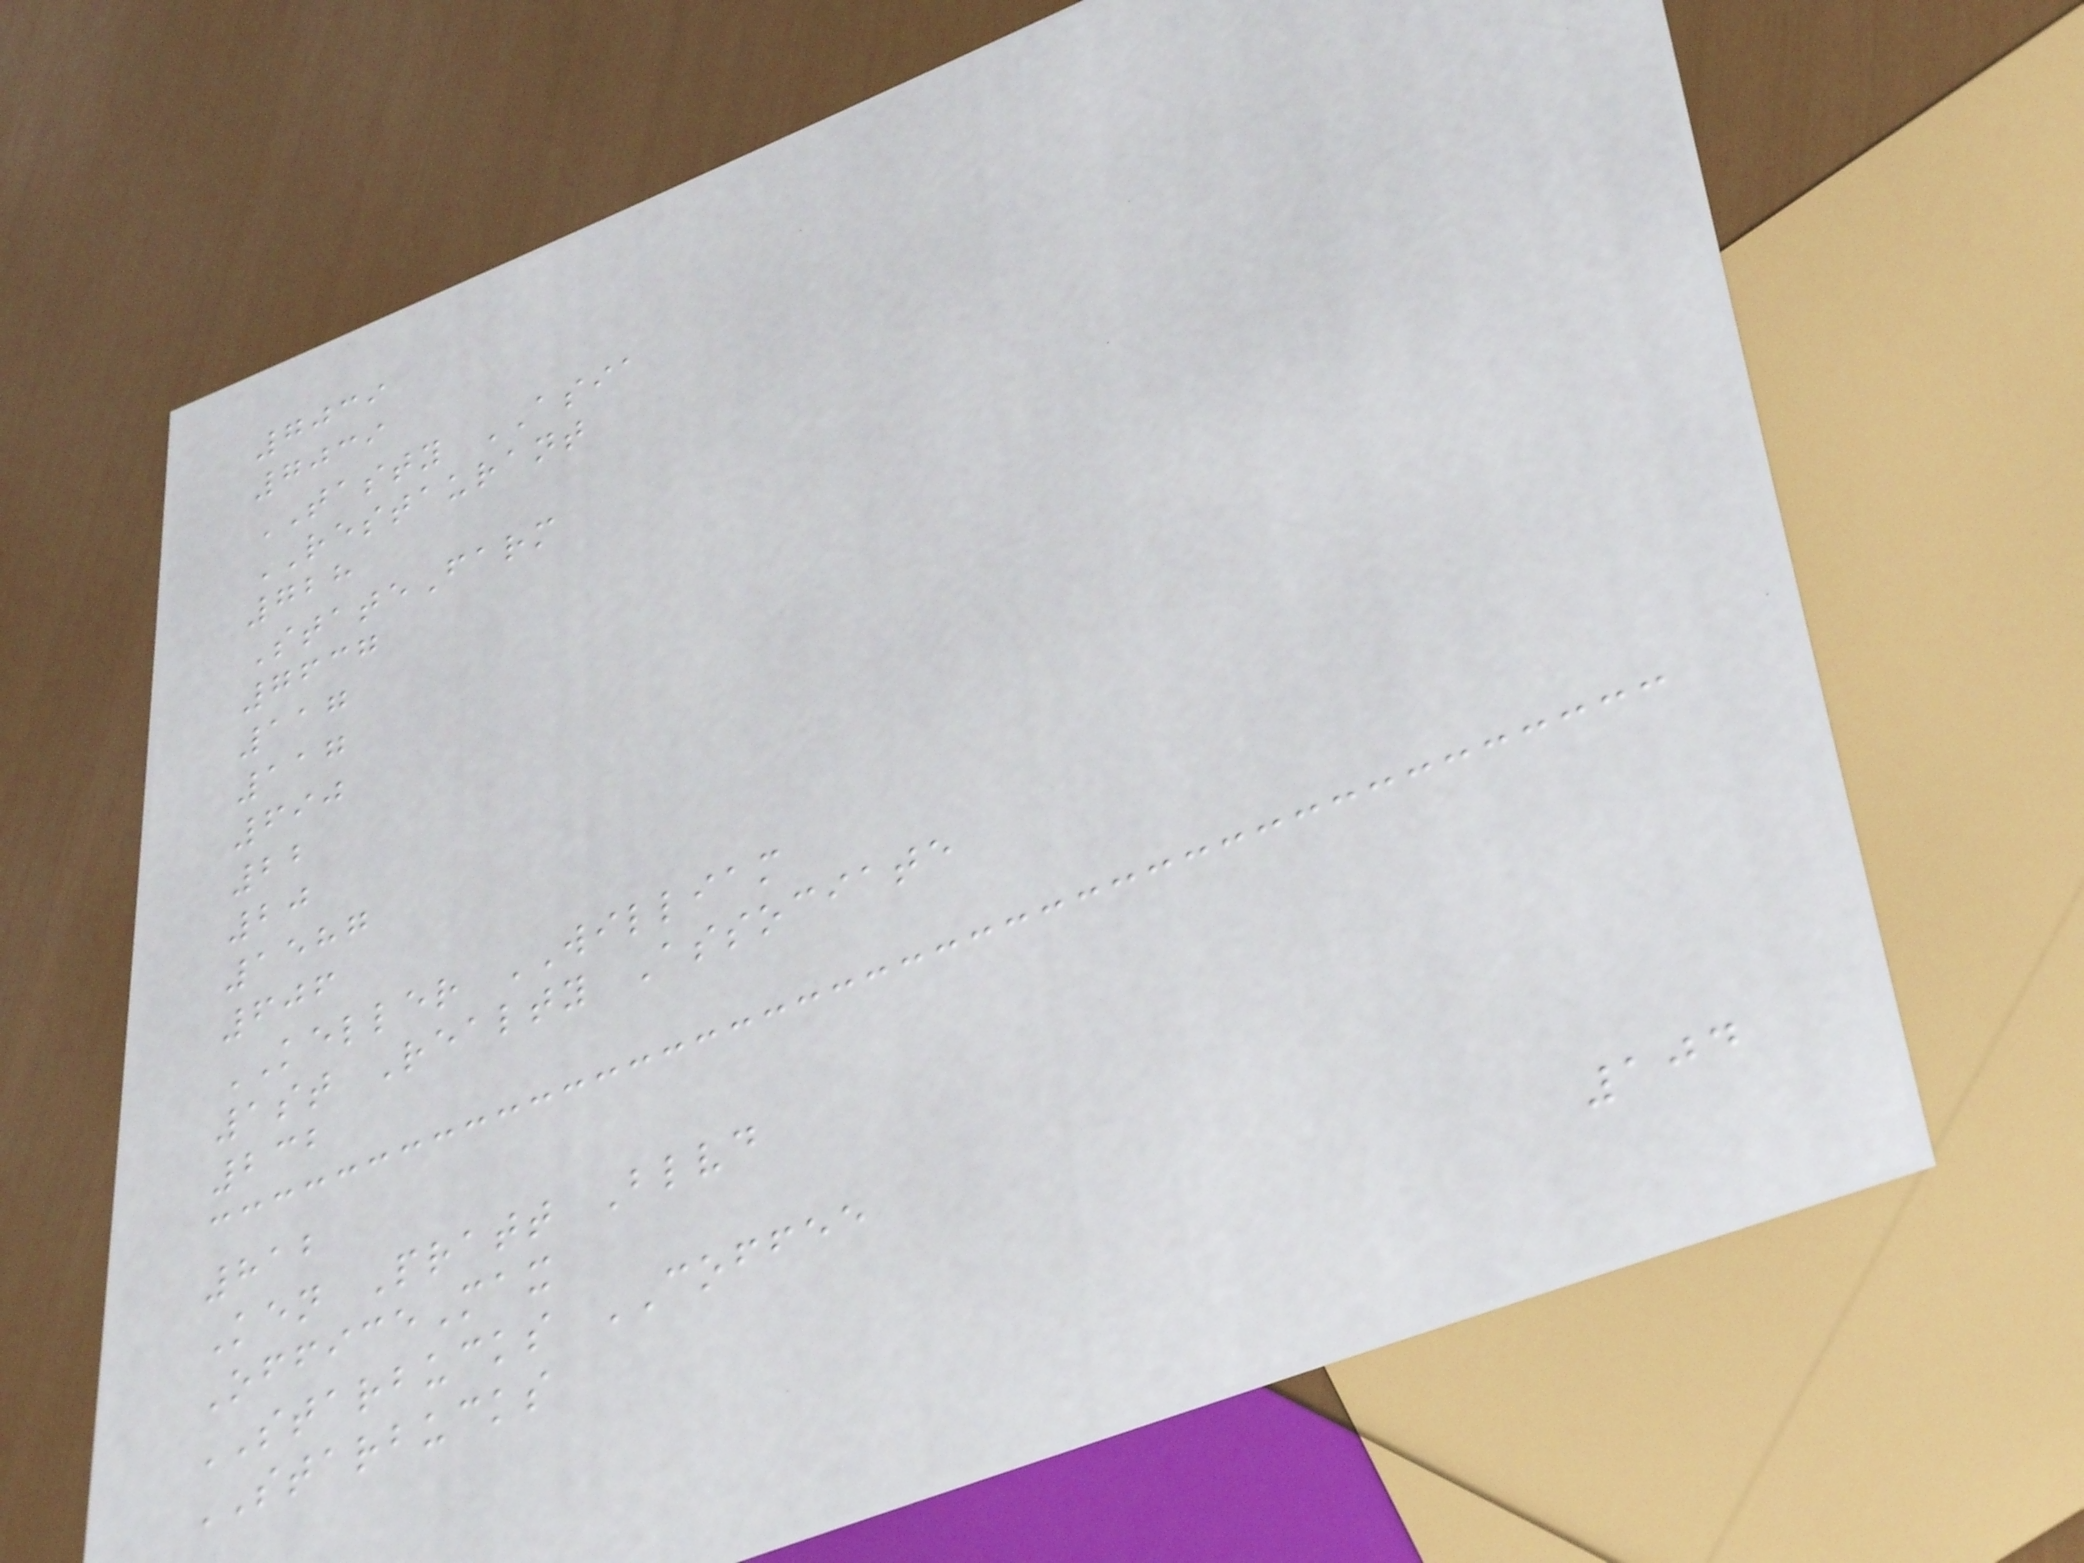7039
7039
TASTY ASIA
RESTAURANT
728
StateFarm
7637
117
117
690
22
20
1587
606
KELLER WILLIAM
1st Realty Associate
232
812
Ken Pratt Blvd
OfficeMax
STARBUCKS COFFEE
STARBUCKS
104
